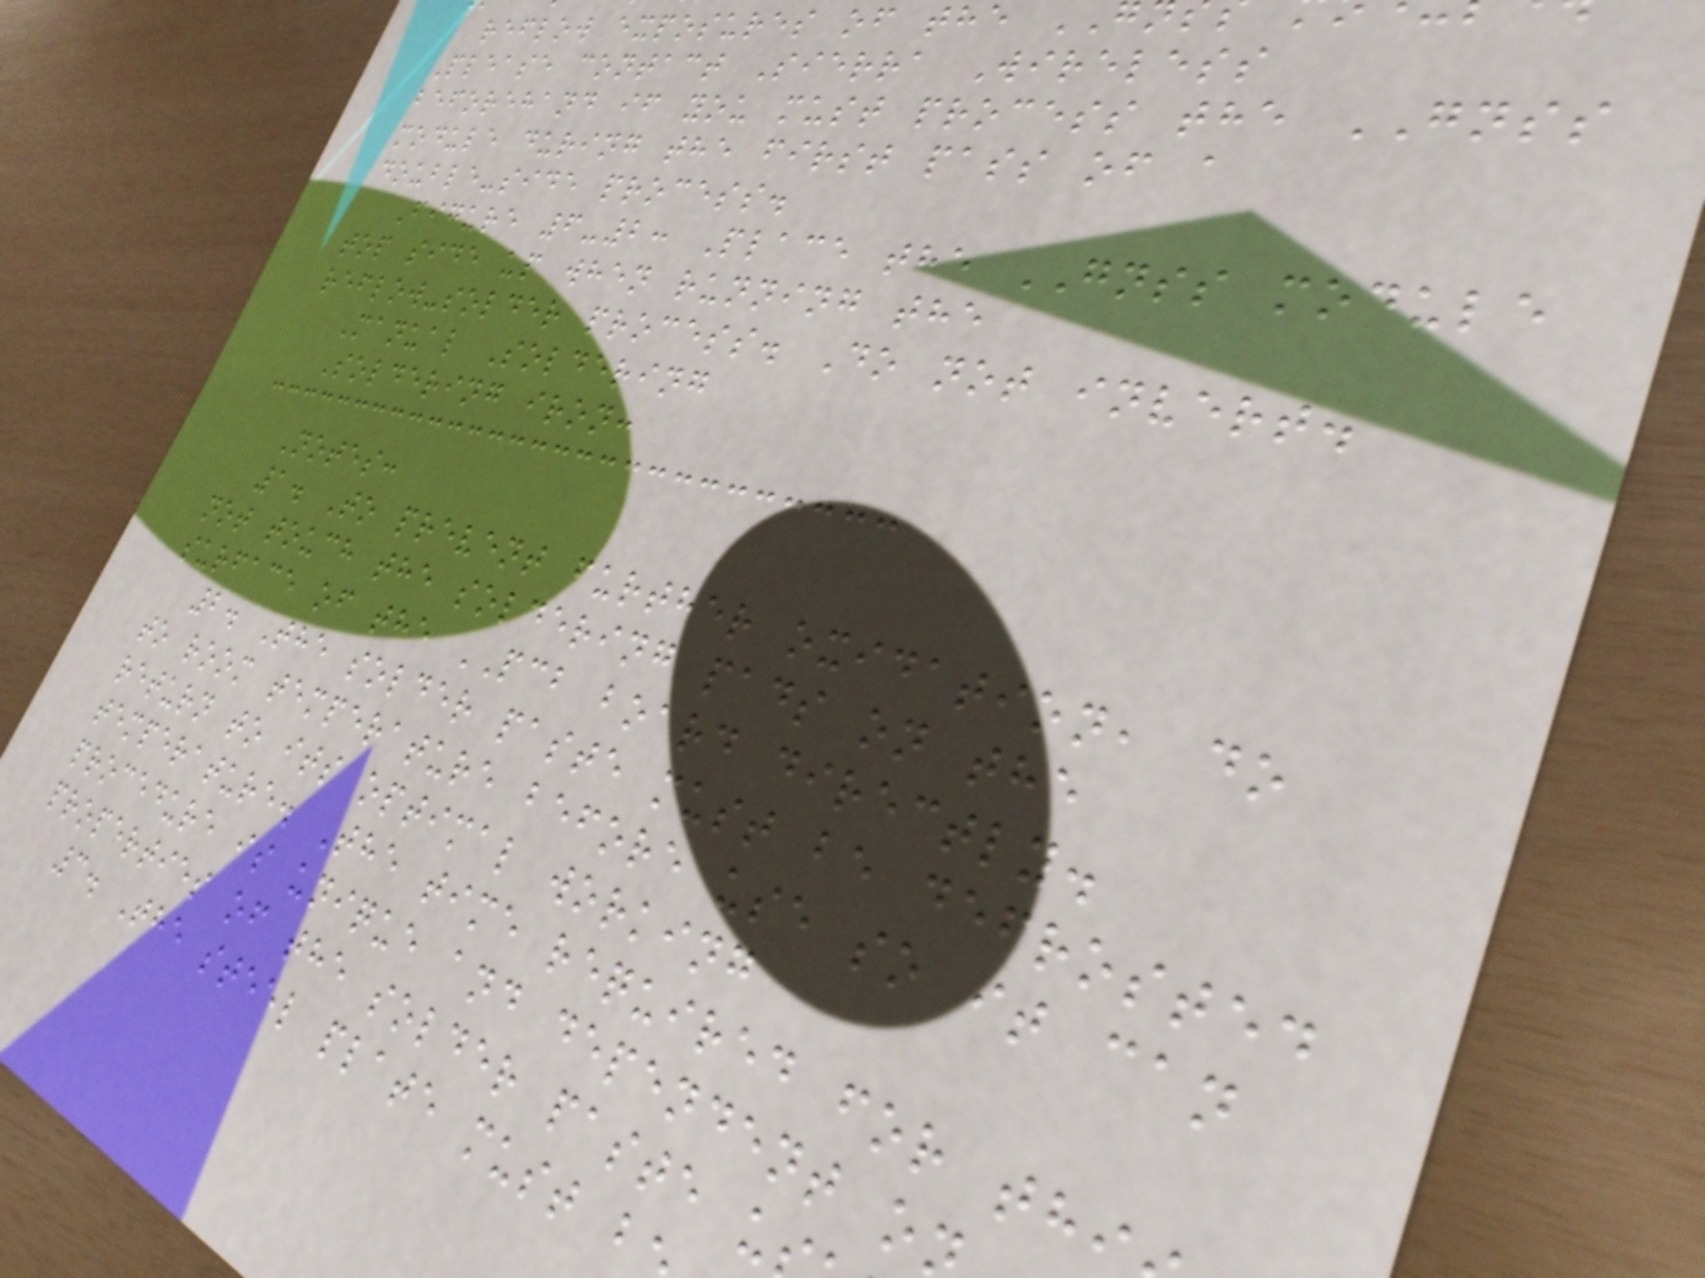reflow exposures of the
Please contact Sierra Wireless
beforehand if you must process the GNSS
module during the first pass of a
double-side process.
Figure 6-2: Place the GNSS module
top side up when running the
reflow-solder process. Do not invert.
Manual Soldering
Soldering iron:
Notes:
1. To prevent further oxidation, do
not touch the soldering pads on the
surface of the PCB board directly.
2. The solder paste must be defrosted
to room temperature before use so it can
return to its optimal working
temperature. The time required for th
procedure is unique and dependent o
properties of the solder paste u
3. The steel plate must b
